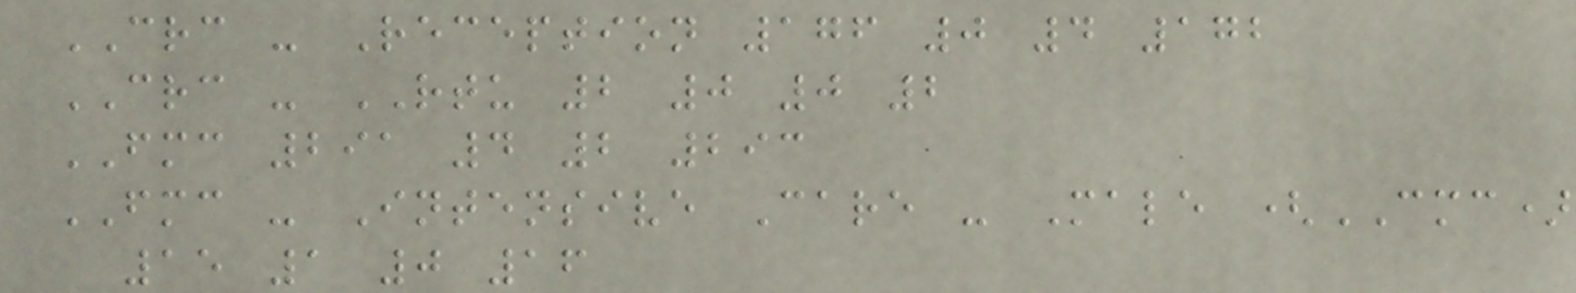CRC - Reception 176 0 4 172
CRC - RTU 2 0 0 2
FMC 291 4 2 293
FMC - Intensive Care - Male (CMC)
15 1 0 16
